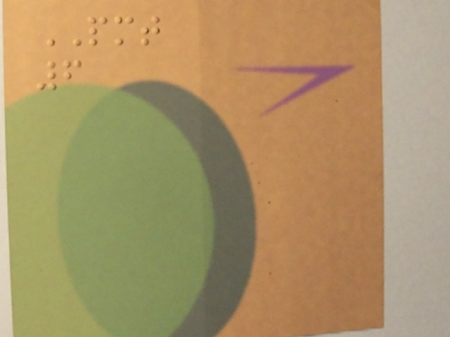PMT
6
